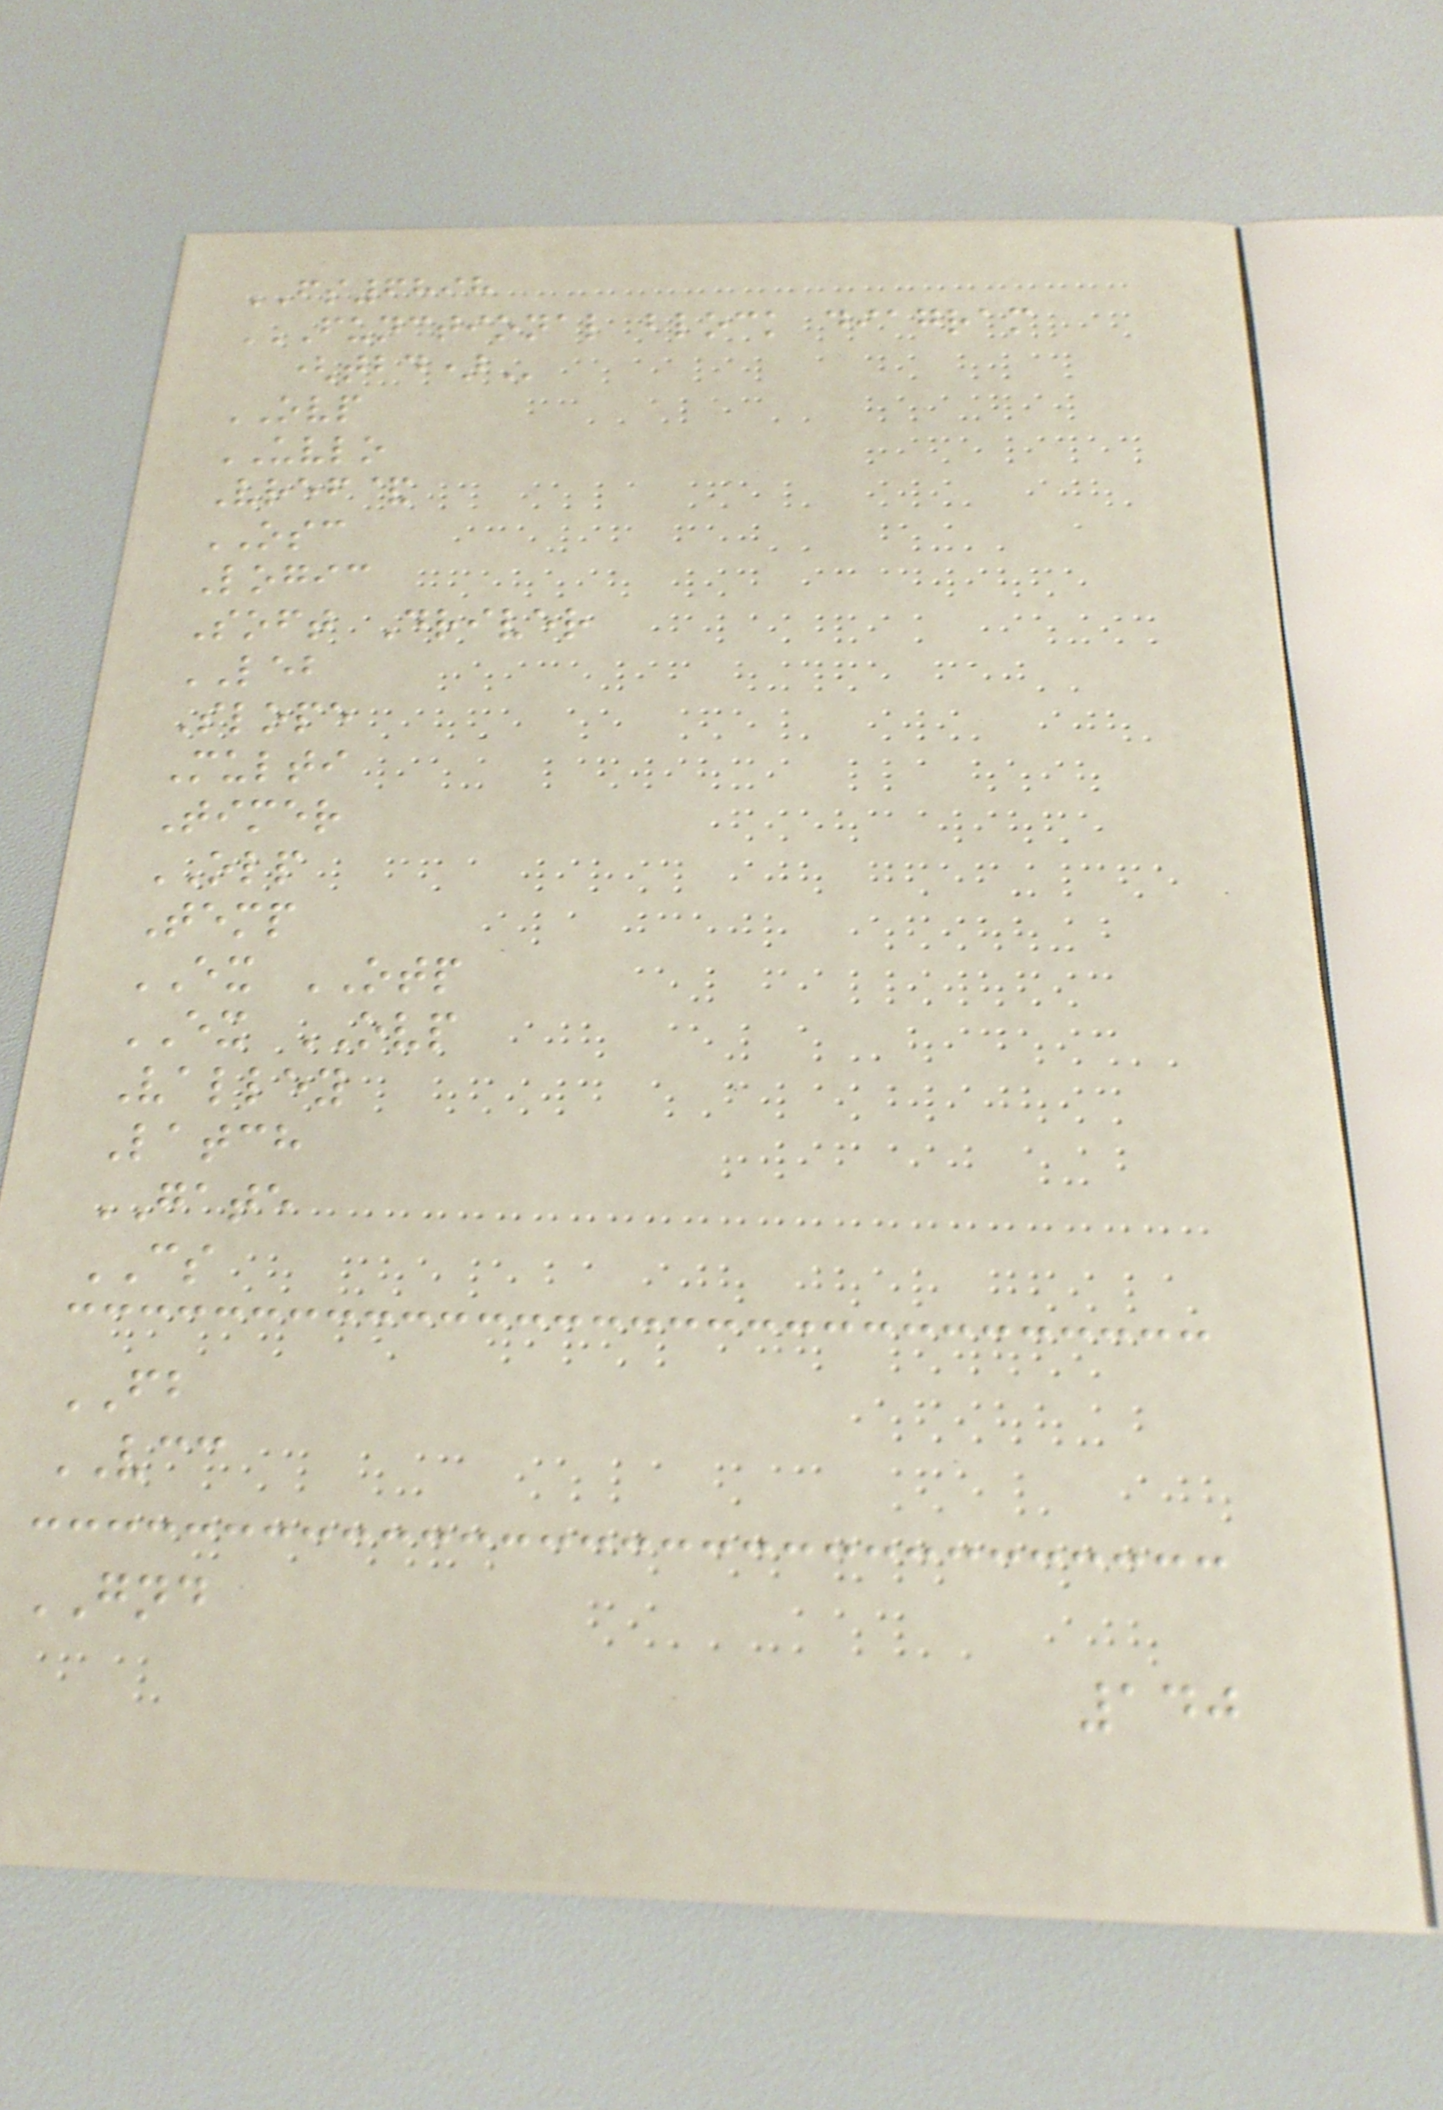FS6898
FUNCTIONAL BLOCK DIAGRAM
(TBD)
OVP
UVLO
Vref&
OSC
Logic
Soft Driver
LEB
Slope
Multi
Timer
OLP
Temp
EX OTP
EX OVP
Valley
Latch
GATE
CS
FB
VCC
GND
140
